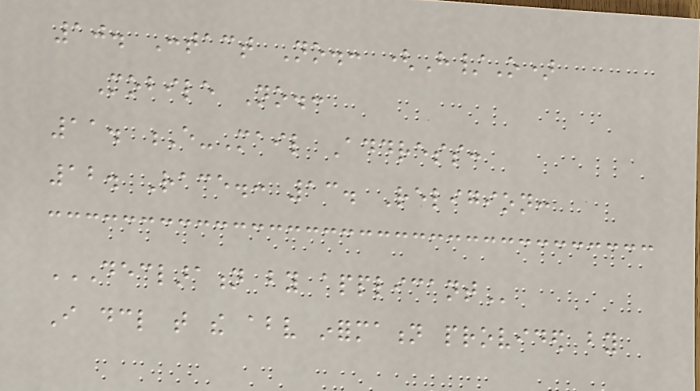10. Contact No.: (H/O)
Mobile No.:
11. E-Mail Address:
12. Race.: 13. Religion:
DECLARATION BY APPLICANT
I declare that the above information provided by
